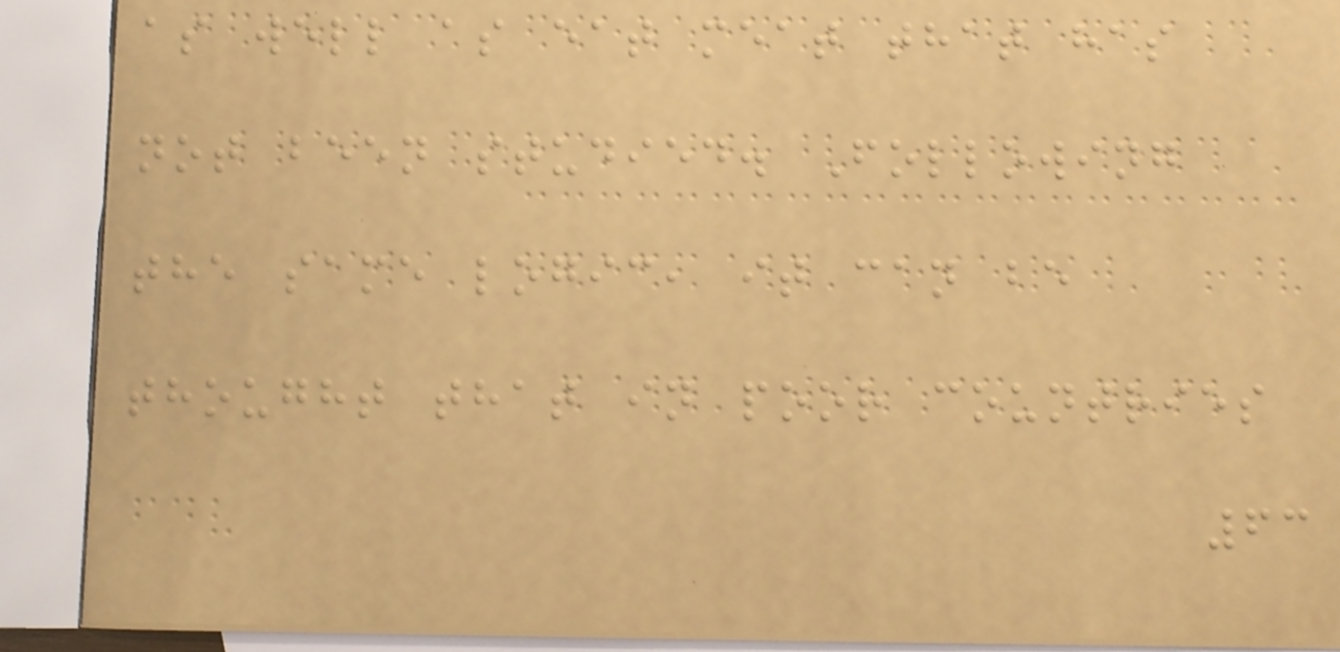as well as eat meat that has
not been studied. Following
the same logic, it can be
thought that in poor countries
63
